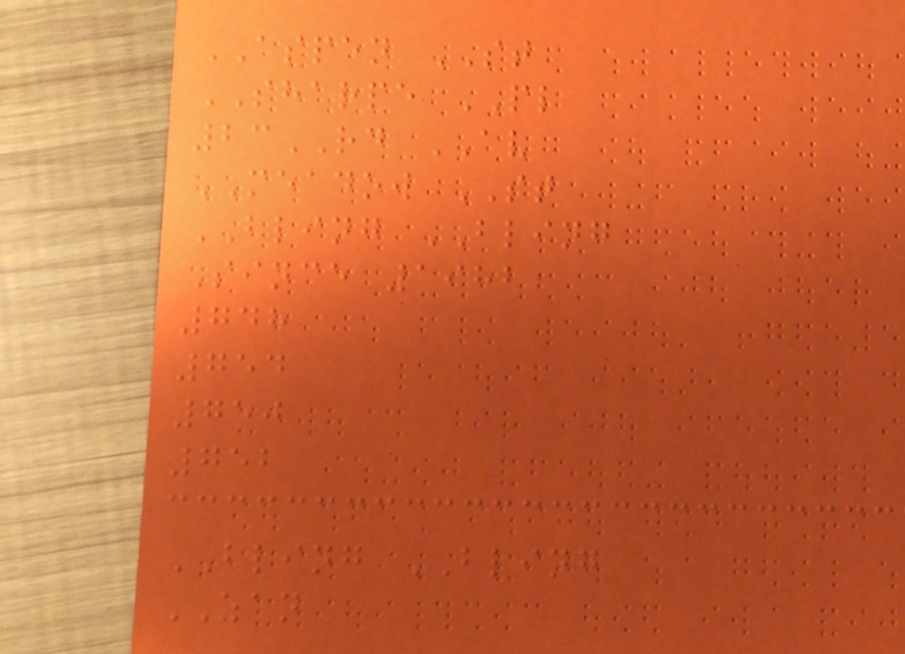ASPEN ST
SHARPE PL
23RD AV
MEADOW ST
BLING BLING
Since 1982
748
754
750
752
BLING BLING
ZAN
